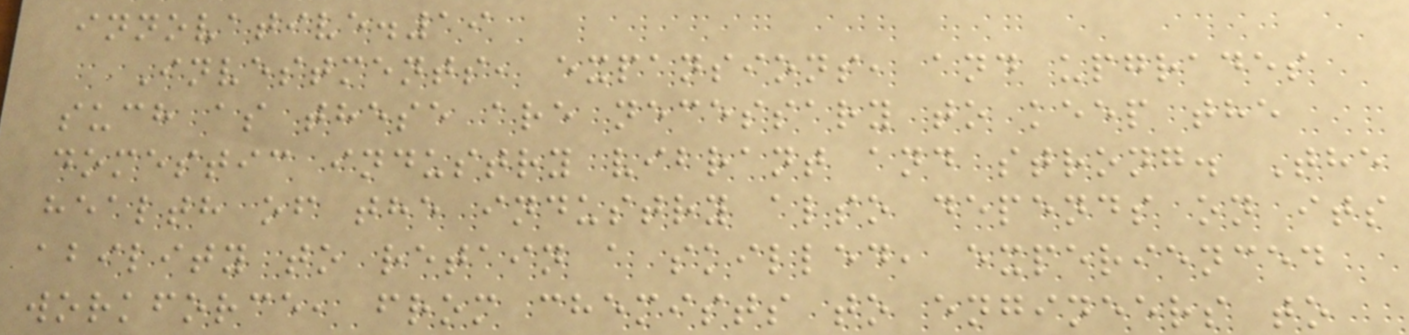innovative.19
Investments, expansions, and upgrades
such as these are necessary to keep the
domestic industry vibrant and strong. The
health of the industry also depends on its
ability to retain a skilled, experienced
workforce, from chemists to engineers to
